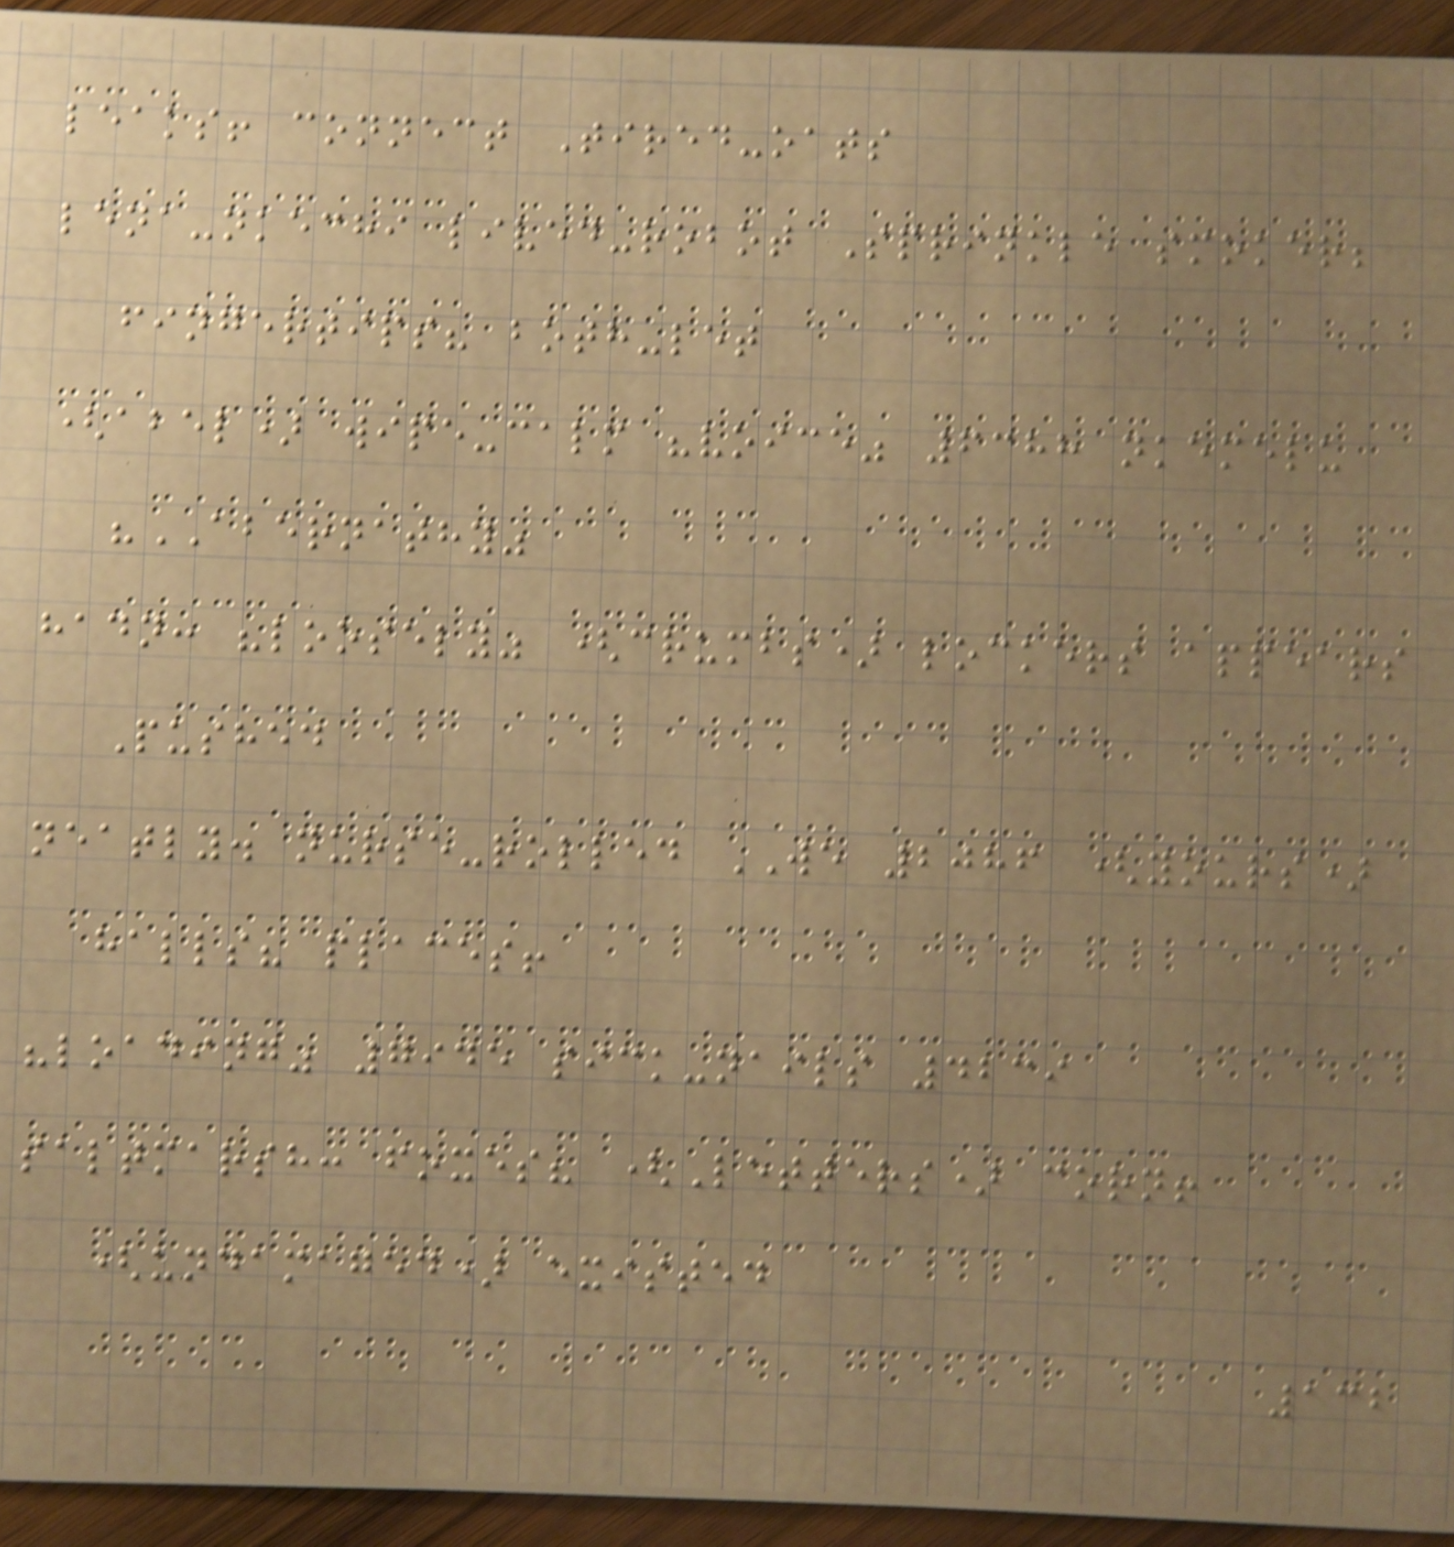leaks! connect Tired-oats
lena-nkechi lived-robot Sprinkle smoker;
fingertips? both-let
(abel) wipe-calm "voice" 6388 nkemelu
"ABERNATHY"
hadn: "loosely" (crumbs) lockers appears
Pushed
neatly. nurse-rolled WE 2086 (yours)
halls? places!
"loading" 7945 sick-nails 4239
saltmarsh: foxes? (Letters) corn!
(undamaged) existed
132
